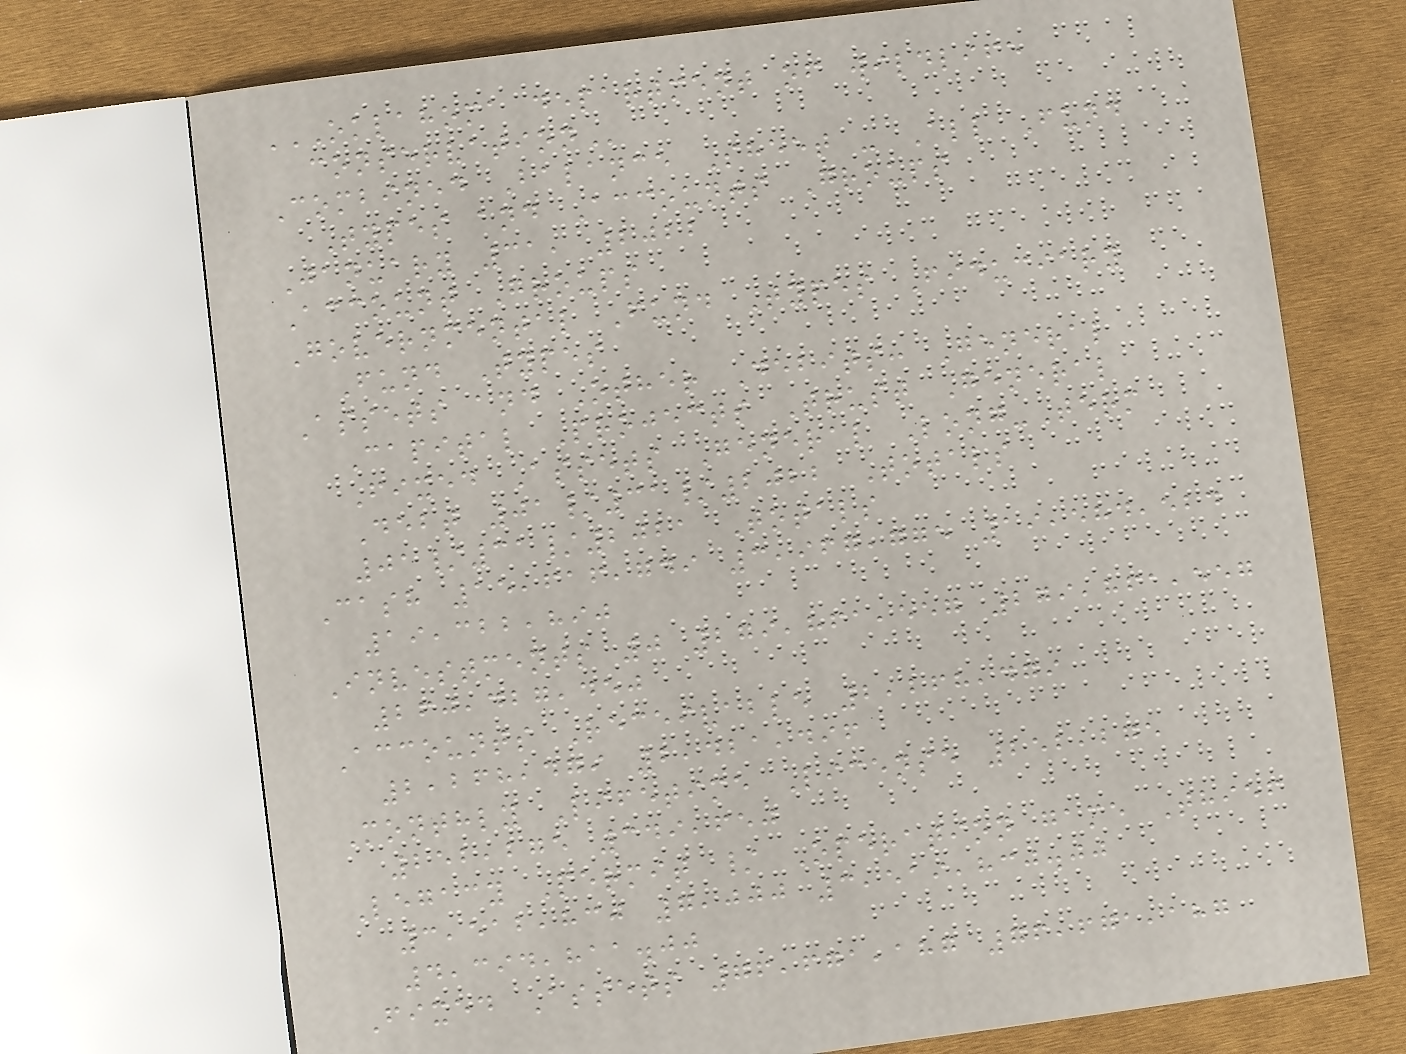OKLAHOMA DEPARTMENT OF WILDLIFE
CONSERVATION
Combined Balance Sheet - All Fund
Types and Accounts Groups
January 31, 2022
Account Groups
Governmental Fund Types Fiduciary
Fund Types
Assets and Other Debits: General
Capital Projects Trust General
Fixed Assets General Long-Term
Debt 01/31/2022 Totals
01/31/2021 Totals
Cash 15,616,749 3,967,775 19,584,524
19,322,890
Investments 0 279,861,557 279,861,557
260,427,450
Accounts Receivable 2,268,479
2,268,479 2,421,496
Monthly Lifetime License 252,275
252,275 349,650
Legacy Permit / Operation game Thief
3,512,830 7,000 3,519,830.00
4,394,811.00
Fixed Assets 76,671,187 76,671,187
